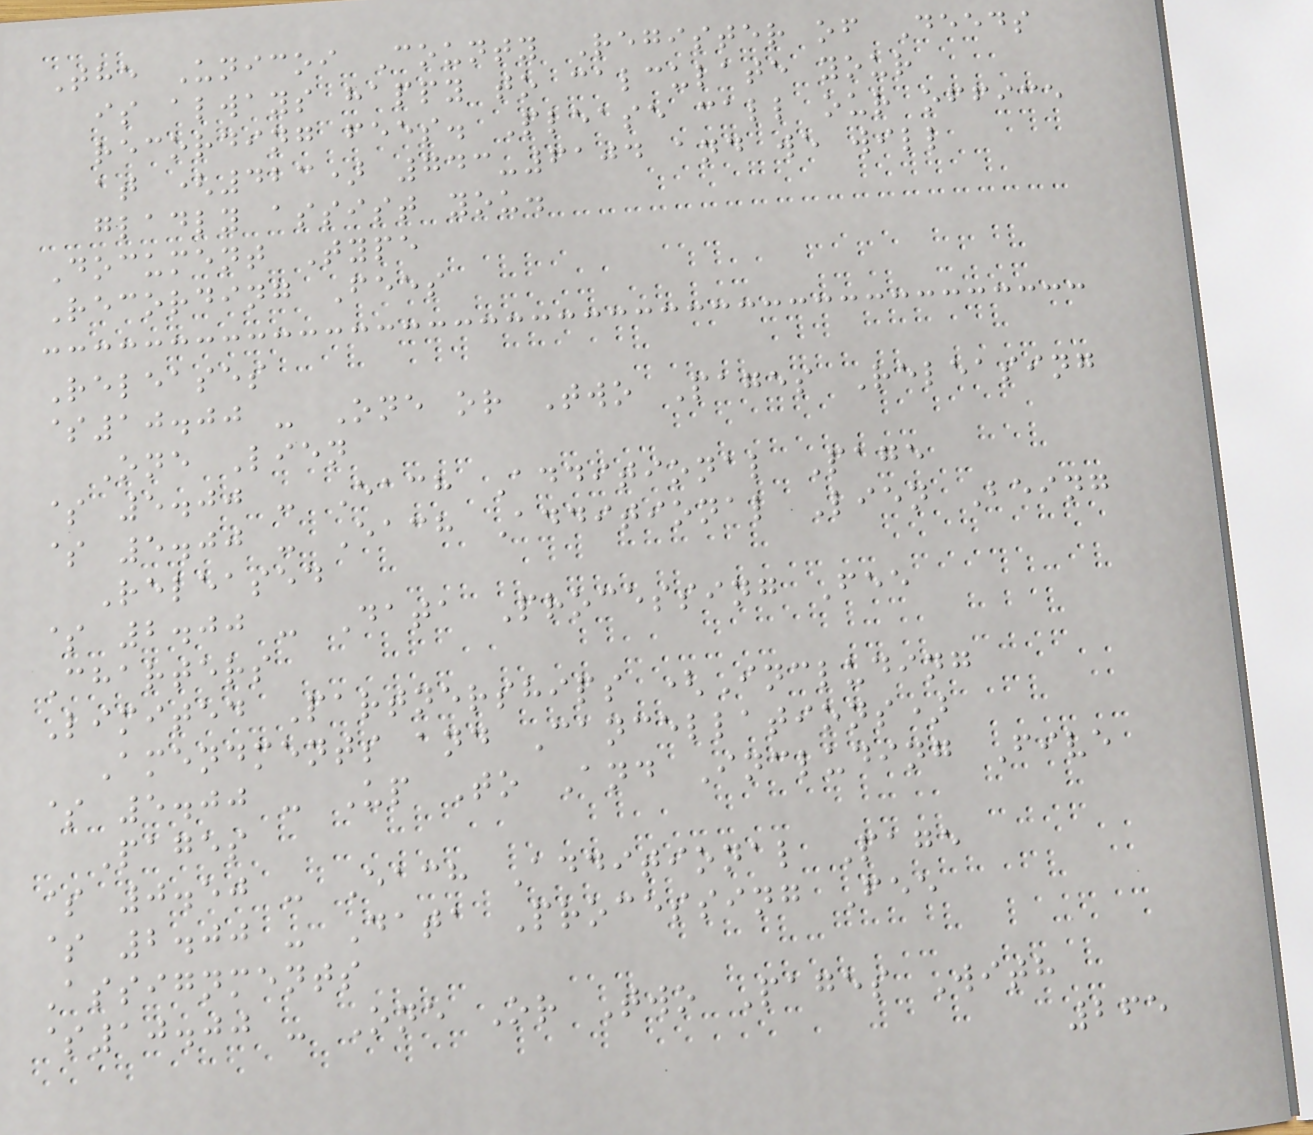The Unicoi County Register of Deeds
is always happy to calculate your
recording fees. Please call our office
at (423) 743-6104 and we will
gladly assist you.
Document Type
Recording Fees
Releases
$10.00 - One or Two Pages Releasing
One Lien
$ 5.00 - Each Additional Page
$ 5.00 - Each Additional Lien Being
Released
$ 2.00 - Data Processing Fee
Charters
Limited Partnerships (Including
Amendments and Cancellations)
$ 5.00 - Up To And Including Five
Pages
$ 0.50 - Each Additional Page
$ 2.00 - Data Processing Fee
Assignments
$10.00 - One Or Two Pages With
265
